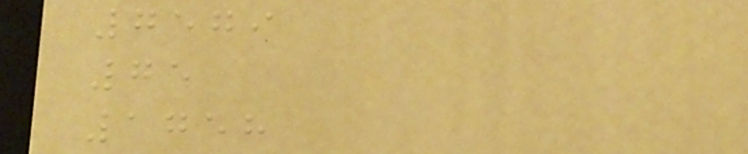7579
75
1758
